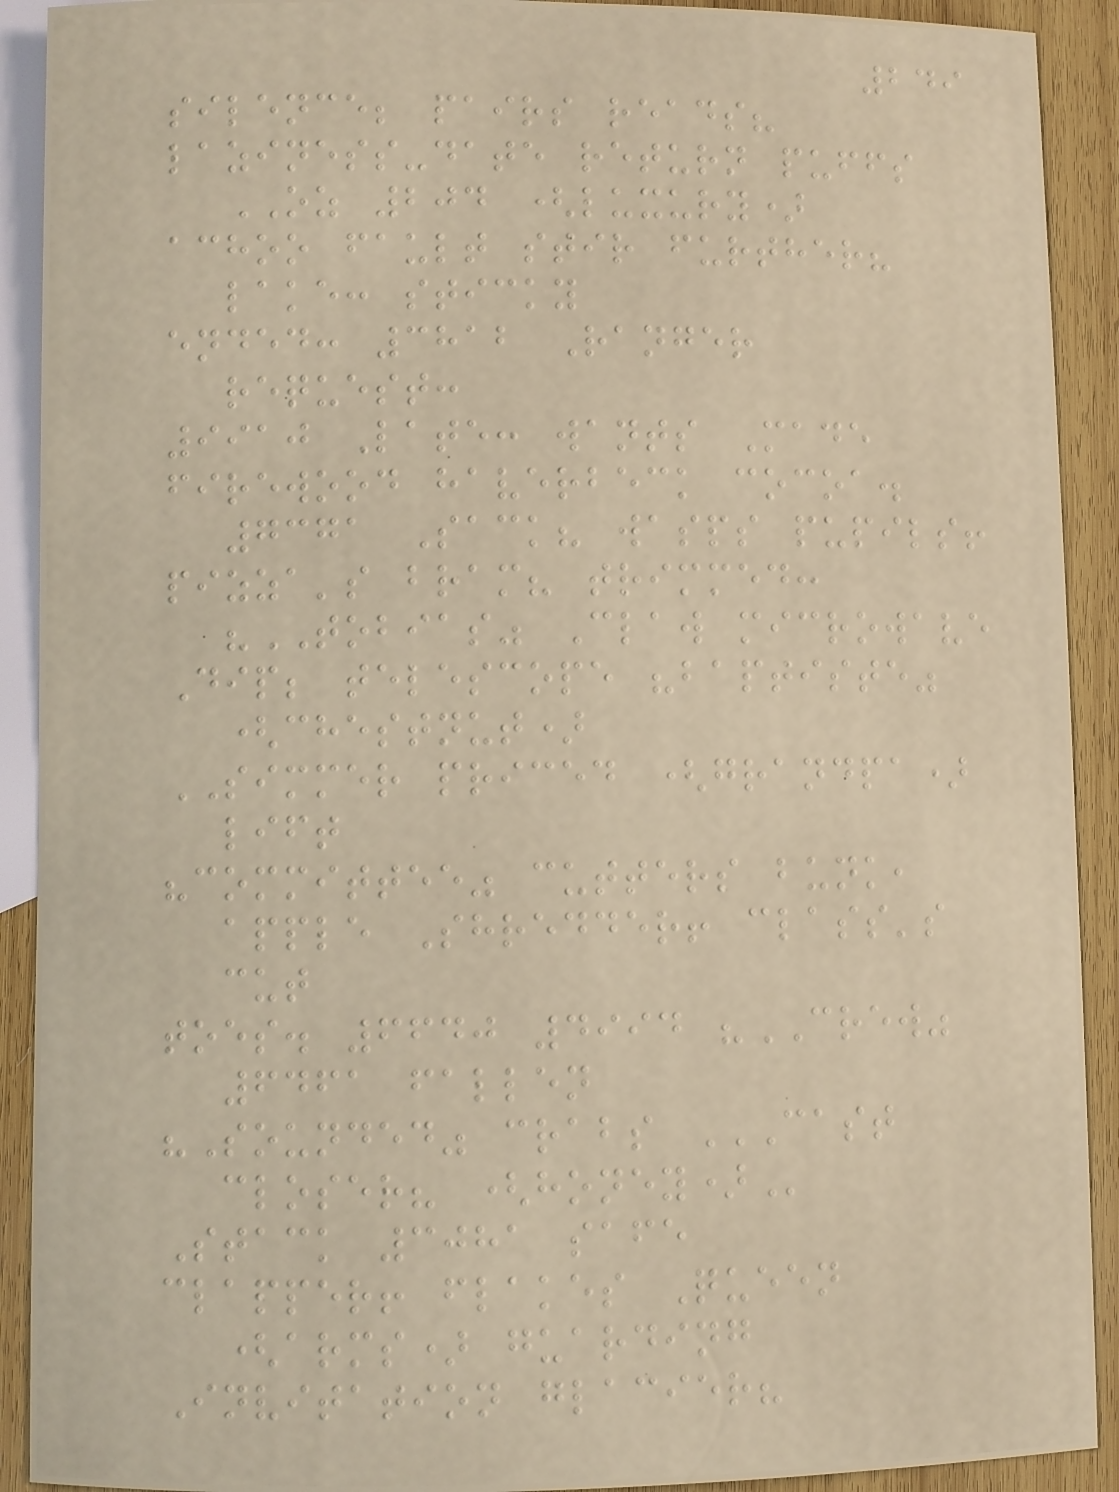249
silence; pairs reads?
laziness-date return puffs
OZ 204 (luxury)
achoo fault stir further?
lake: sticky
ended: 3812 Ranger
request:
9910 Late: wants Made
firewood haverbeck cocoa.
7371 Sack? wasps pupils!
pizza's bram? trimmed:
"TOBIAS" Claw microwave
Dip; telescope "baptiste"
(chestnut)
SIMMER priced (grandpa)
lift
"committee" cutters bunk,
apple Shredder! class's
cut
toes. 6640 4994 "CREW"
6461 fallen
"Sounded" crabs CAST
CLOSER? (HONEY)
Stack 3081 safe
clapper! flakes Queen
(arms) guarding
Invitation glacier?
